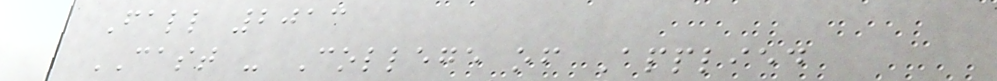Fall 2013
CAST - College of Applied
